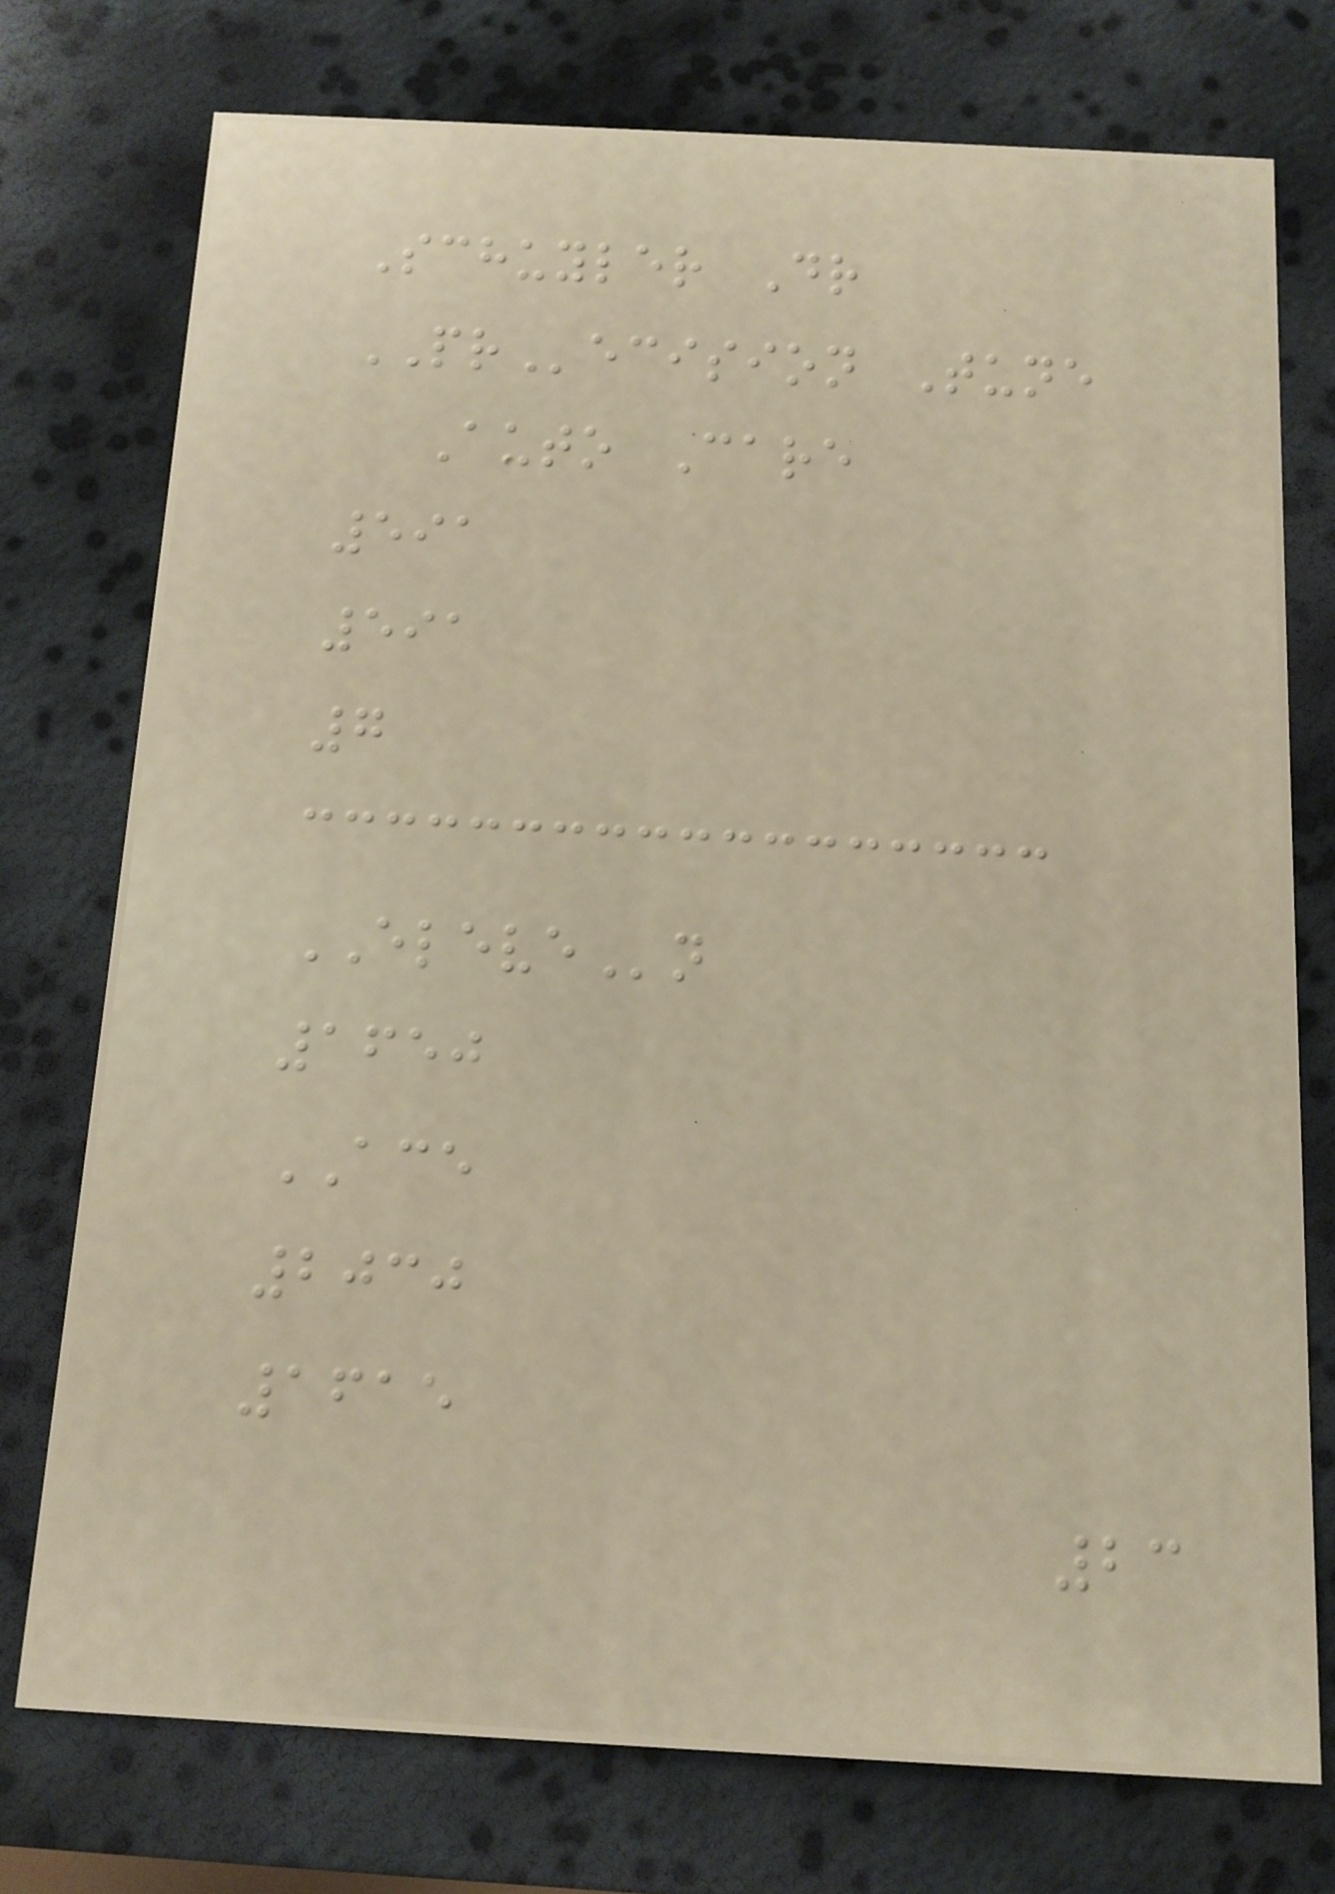Schuyler Dr
PRecision Tune
Auto Care
591
591
7
ELEVEn
1650
ACE
2030
1615
23
